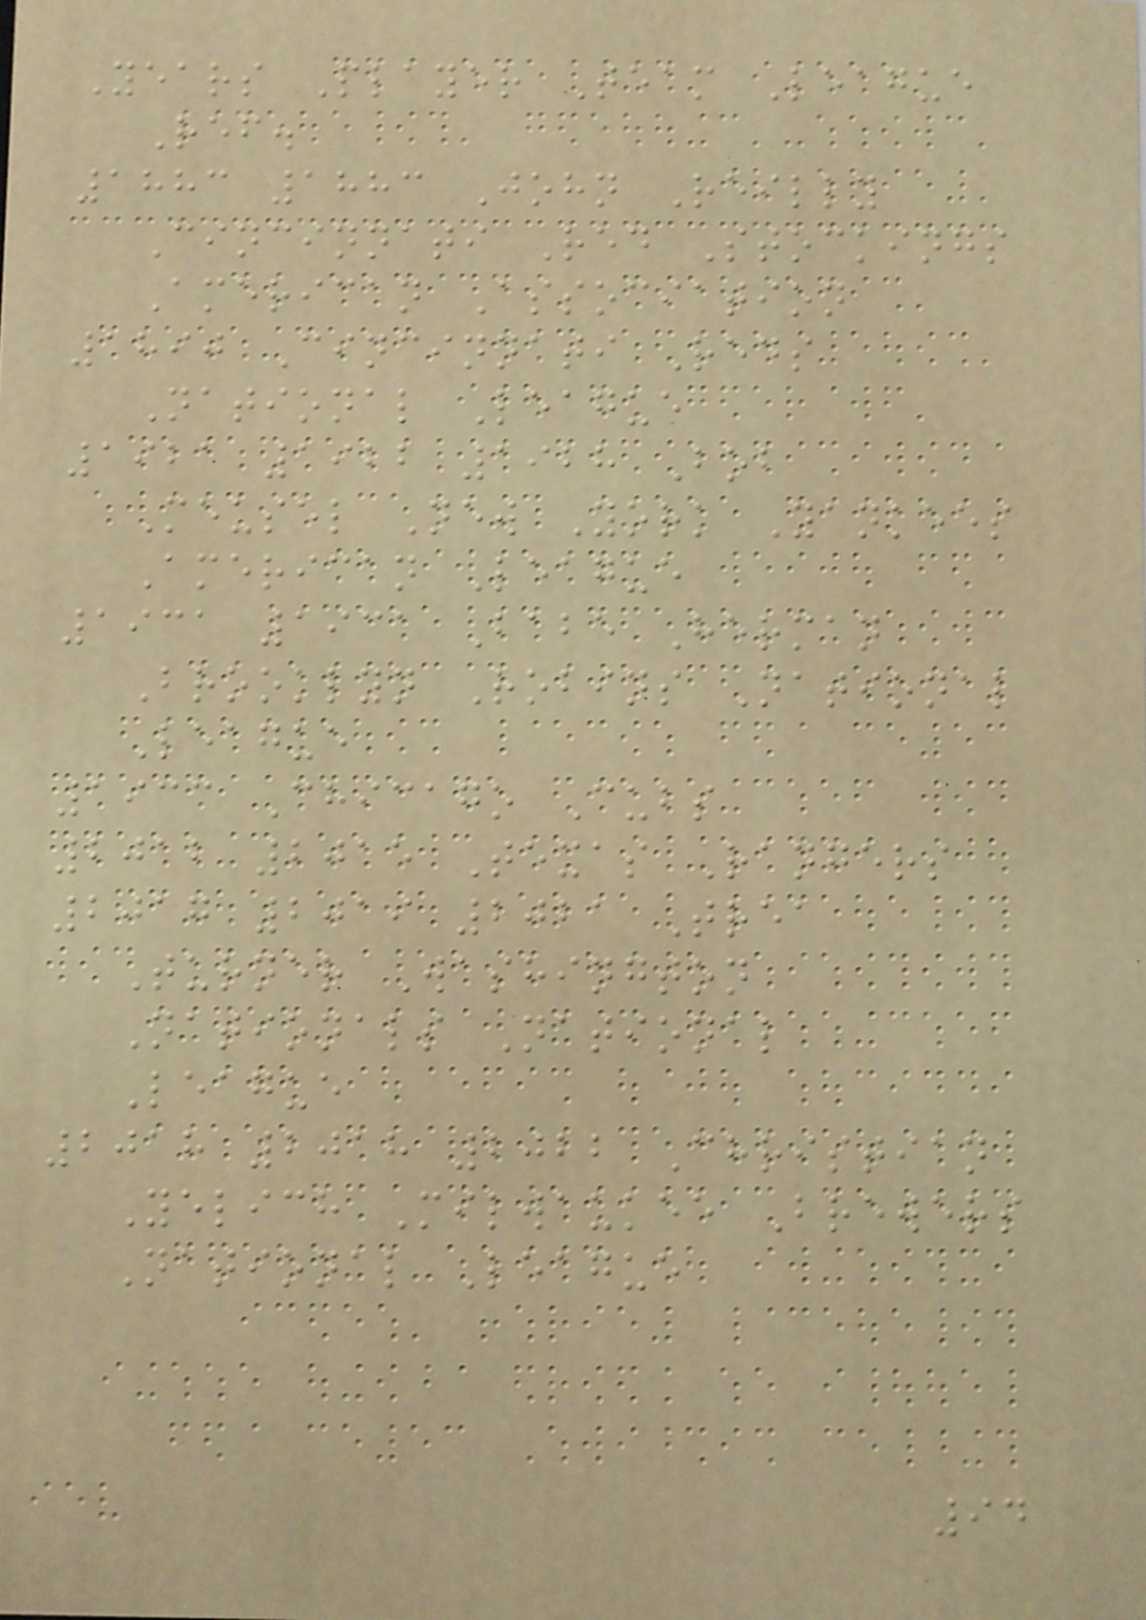Years Player Team League
Ref.
1883 1883 John Reilly
Cincinnati Red Stockings
American Association
1890 Cincinnati Reds
National League
1921 1922 1928 Bob
Meusel New York Yankees
American League
1931 1931 Babe Herman
Brooklyn Robins National
League
1933 Chicago Cubs
2012 2015 Texas Rangers
2017 2019 2021 Trea
Turner Washington
Nationals National
League
2018 2018 2022 Christian
Yelich Milwaukee Brewers
National League
94
